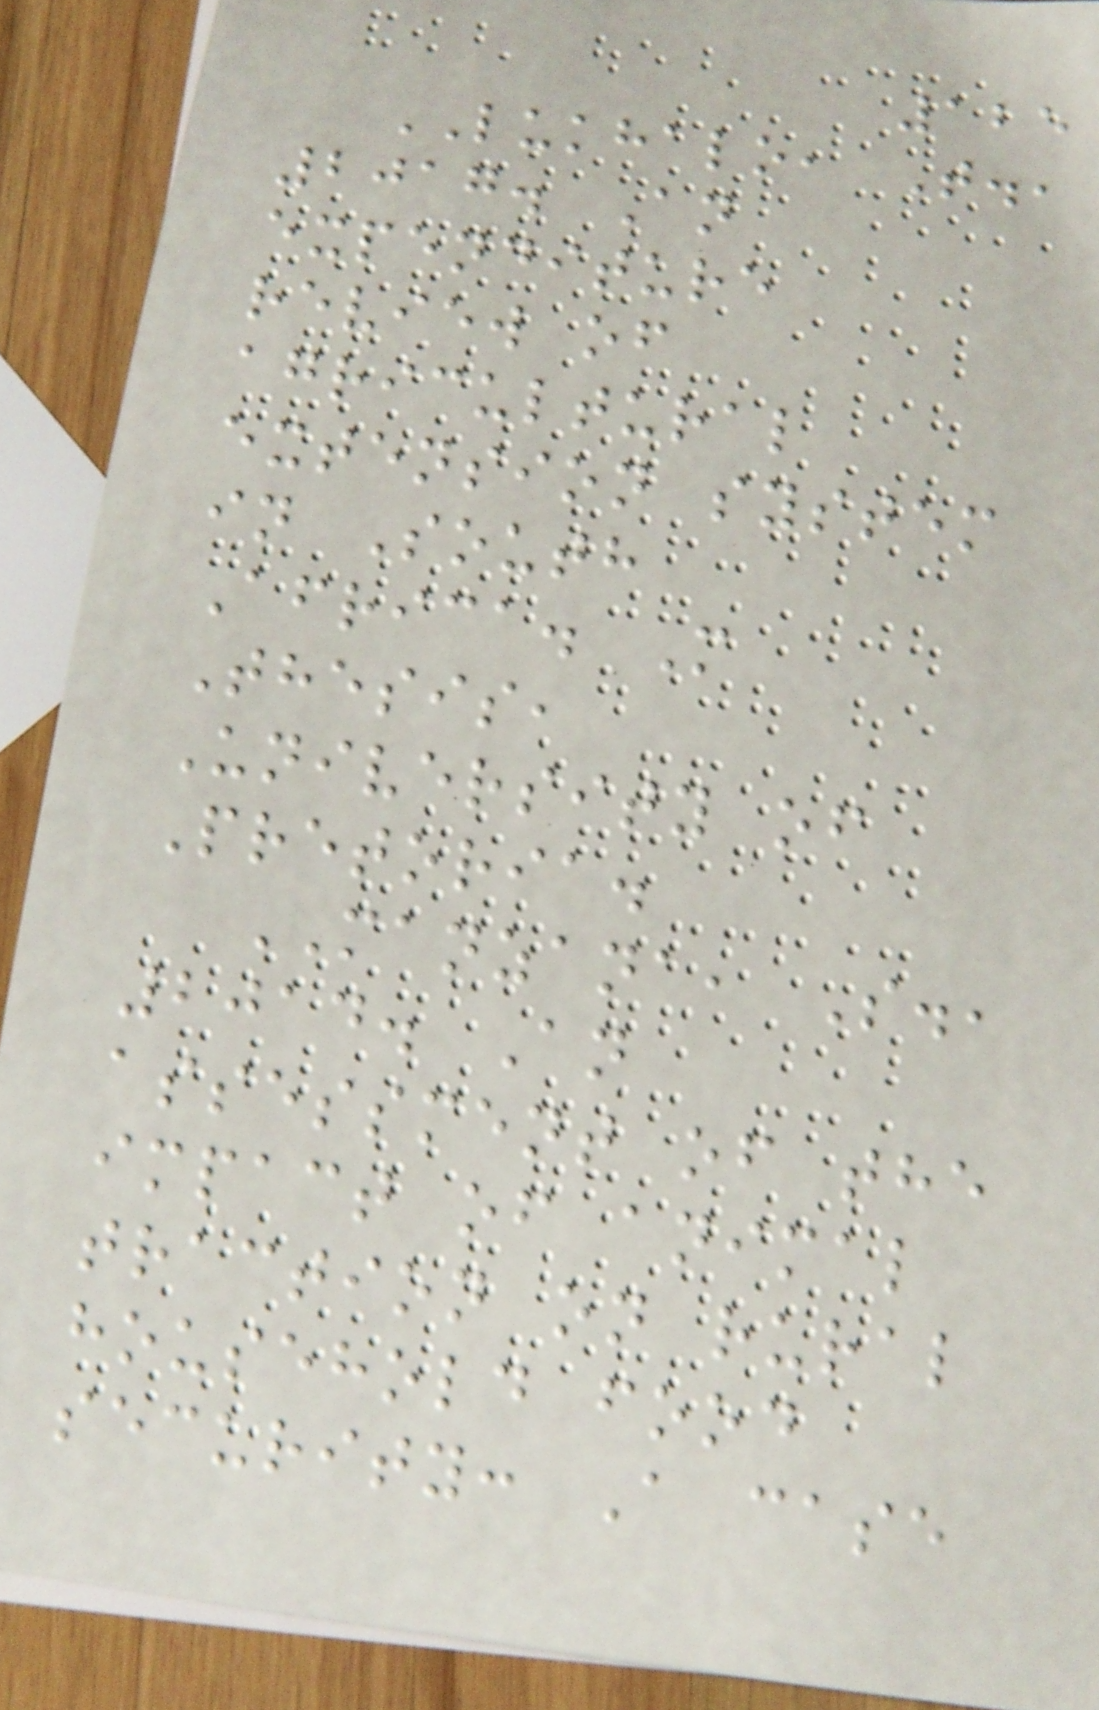125
LUKHALO, T.,
2017. An
expenditure
review of
agricultural
extension system
in South
Africa. M
Thesis,
University of
Pretoria.
MANZANA, S.,
2014. An
assessment of the
impact of animal
traction on rural
household food
security: A case
